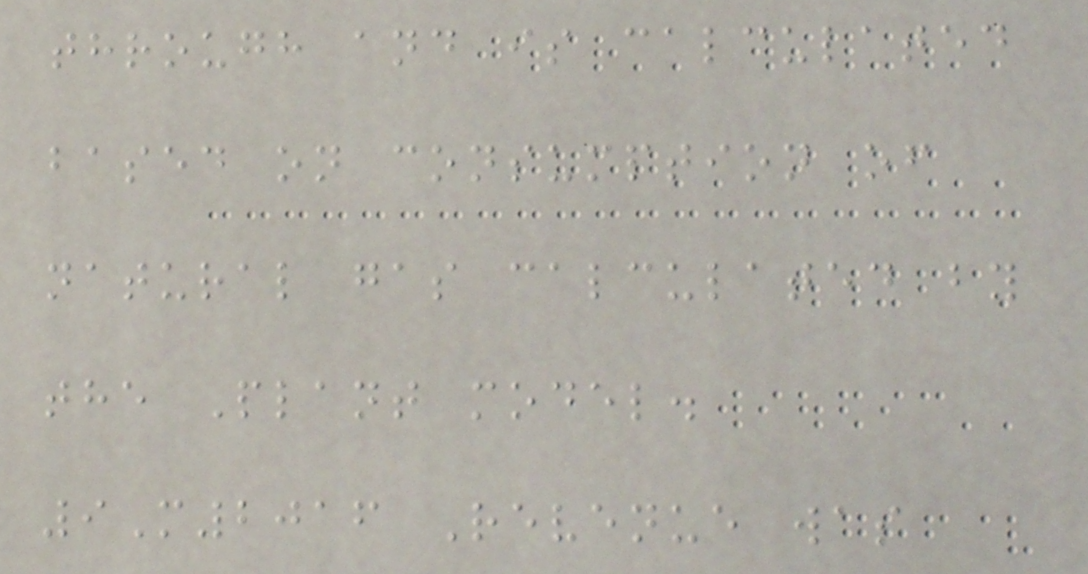through and is calculated
based on consumption of
natural gas calculated by
the Plant model.
9M2016 Revenue was
